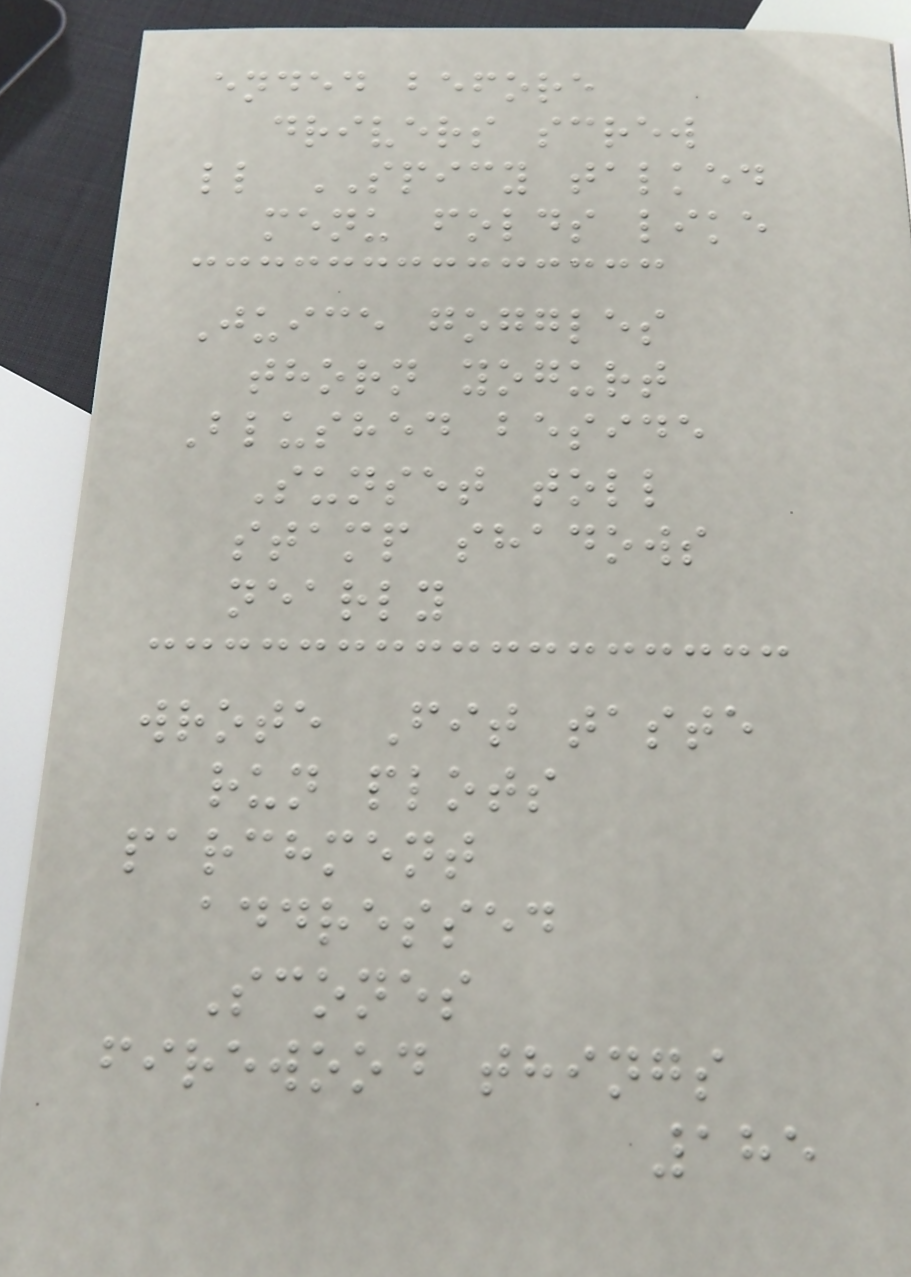ended before
drivers screw
ll SPICY talked
menu folds like
Juice goggles
thorn yogurt
Blushed beside
Sunset toll
stamp shadows
nearly
wrote Fit taste
run plots
parchment
addressed
Scones
firewood things
185
